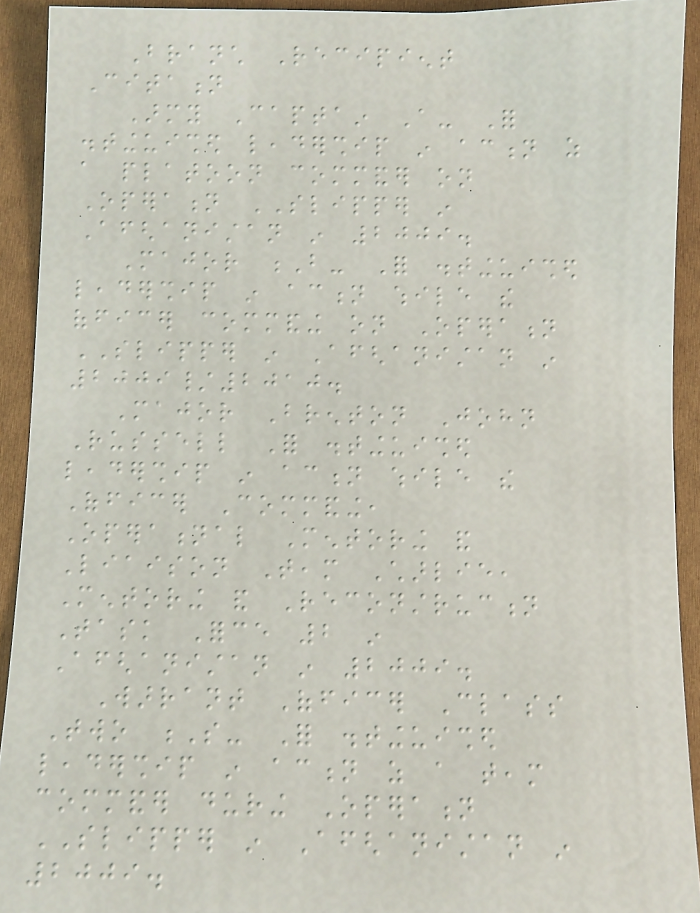Branch Recipient
Citation
Army Captain A- For
distinguished leadership in action as
a platoon commander on
Operation SLIPPER in
Afghanistan in 2009.
Major B- For distinguished
leadership in action while the
officer commanding on Operation
SLIPPER in Afghanistan in
2009/2010.
Major Brenton John
Russell For distinguished
leadership in action while the
Officer Commanding,
Operational Mentoring and
Liaison Team Charlie,
Mentoring and Reconstruction
Task Force 2 in
Afghanistan in 2009.
Warrant Officer Class
Two S- For distinguished
leadership in action as a team
commander during Operation
SLIPPER in Afghanistan in
2009.
